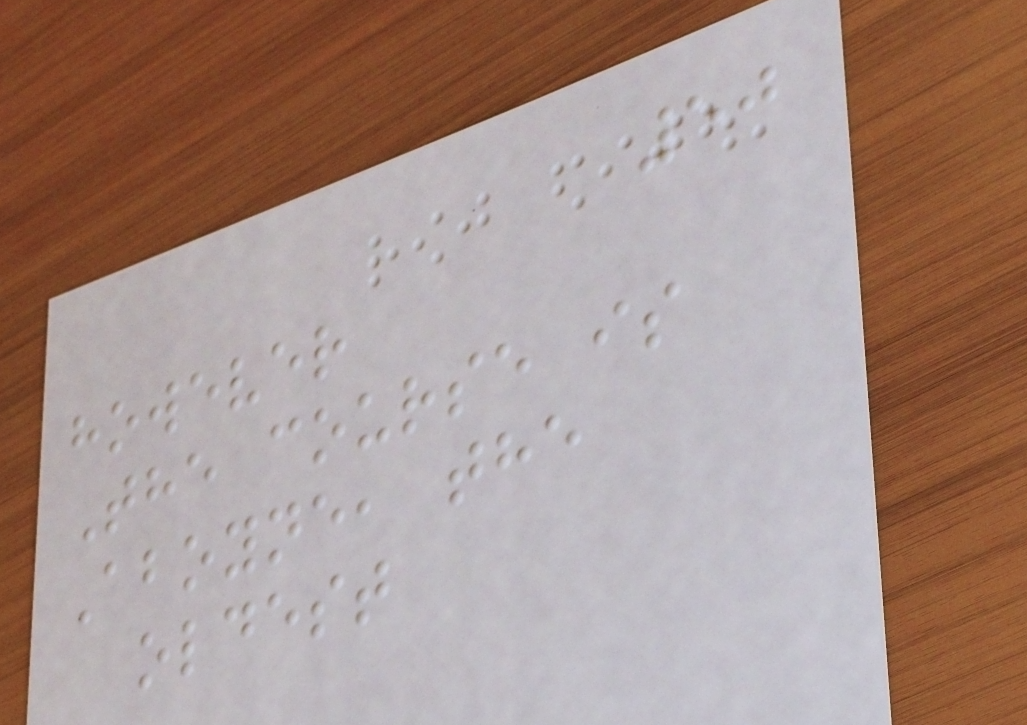50
however
The course is
Aboyne, the
oldest
